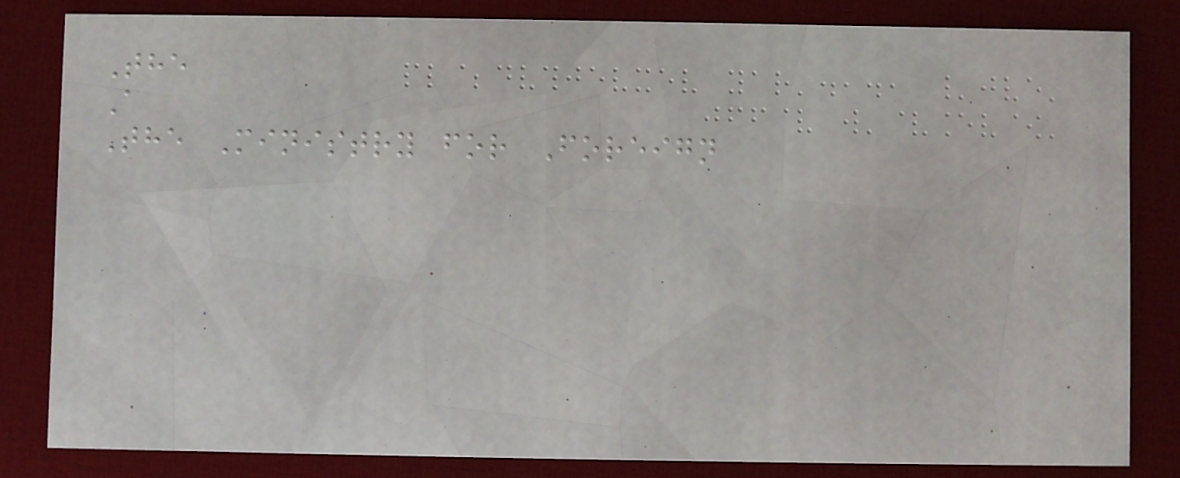The
A
The Ministry for Foreign
